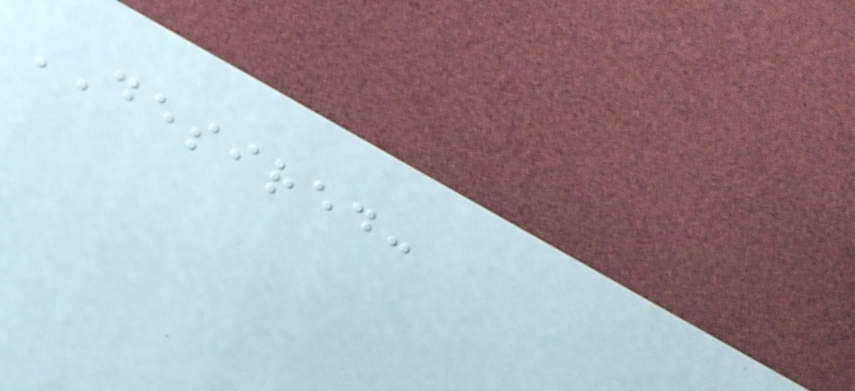DESIRED:
